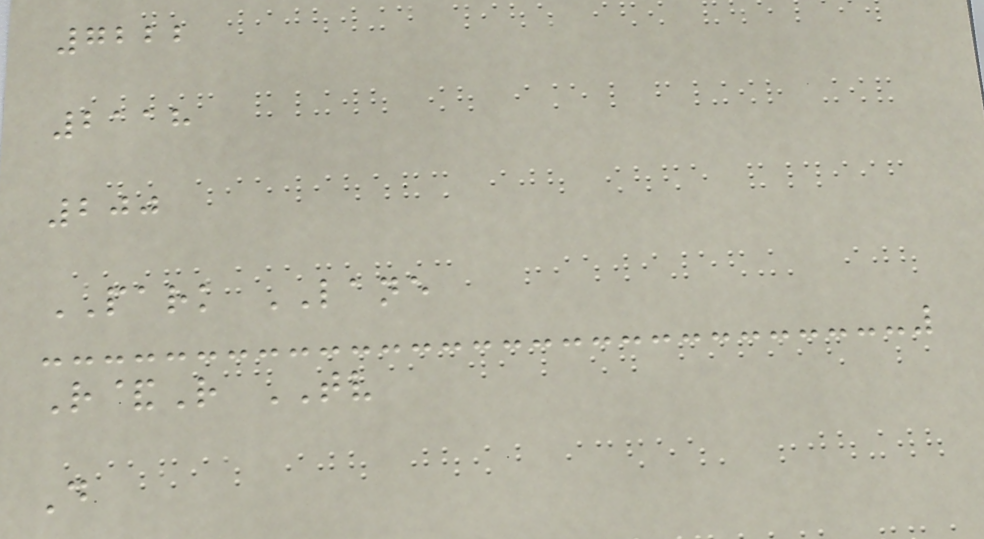7222
2118
200
PARK LANE
R&R TV
D
